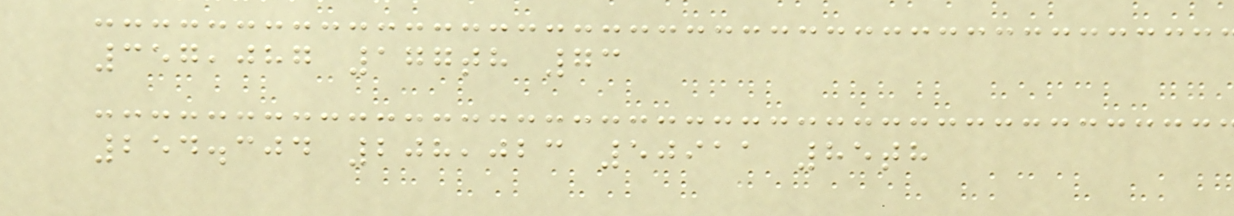357,087 177th 73
254.304 208,023 50911 85th
